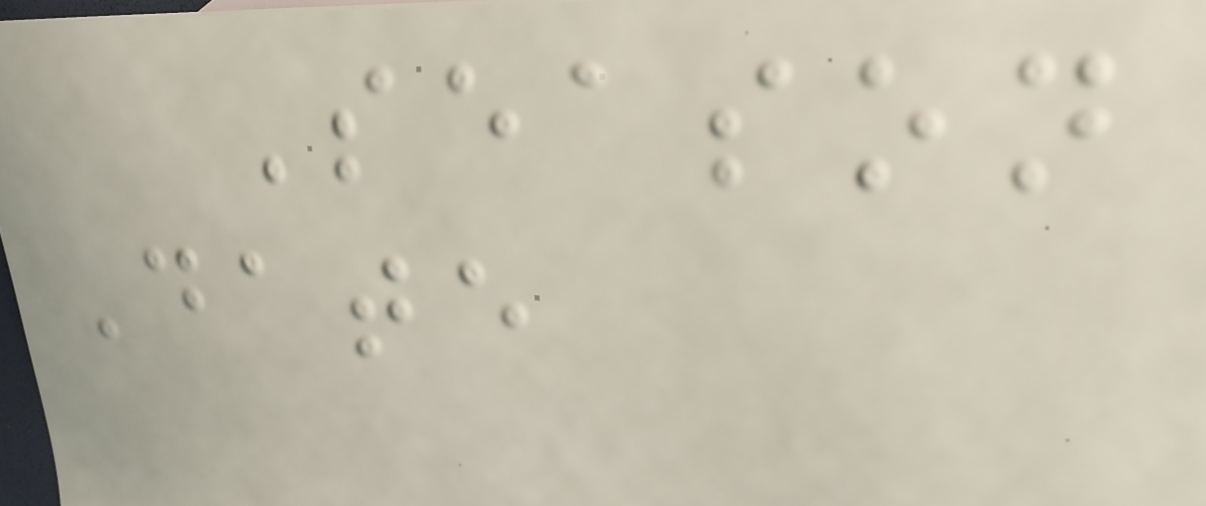Season
Date
